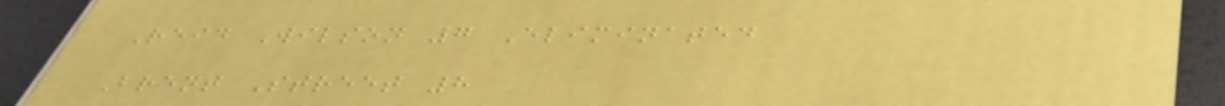Reid Wilson 7 Eliminated
Brent Street 8
